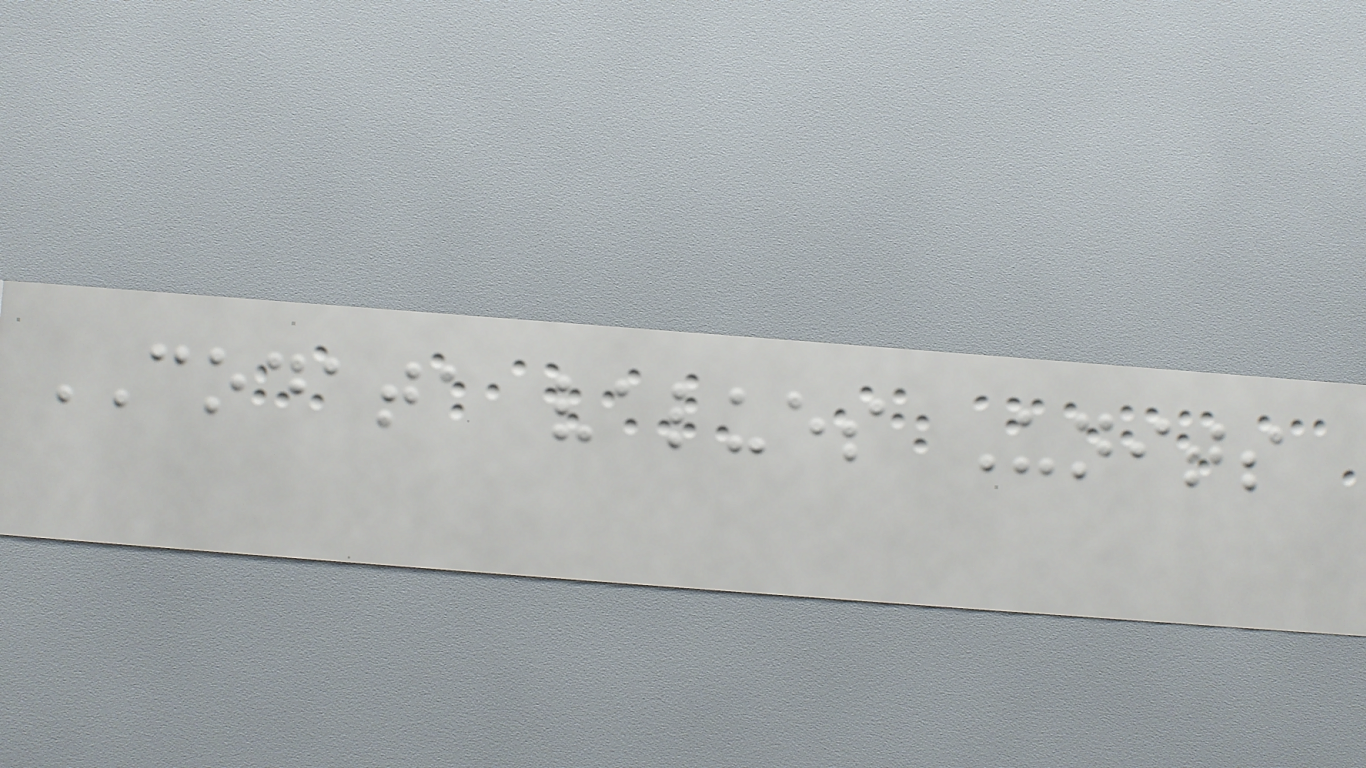CODATA values Units
